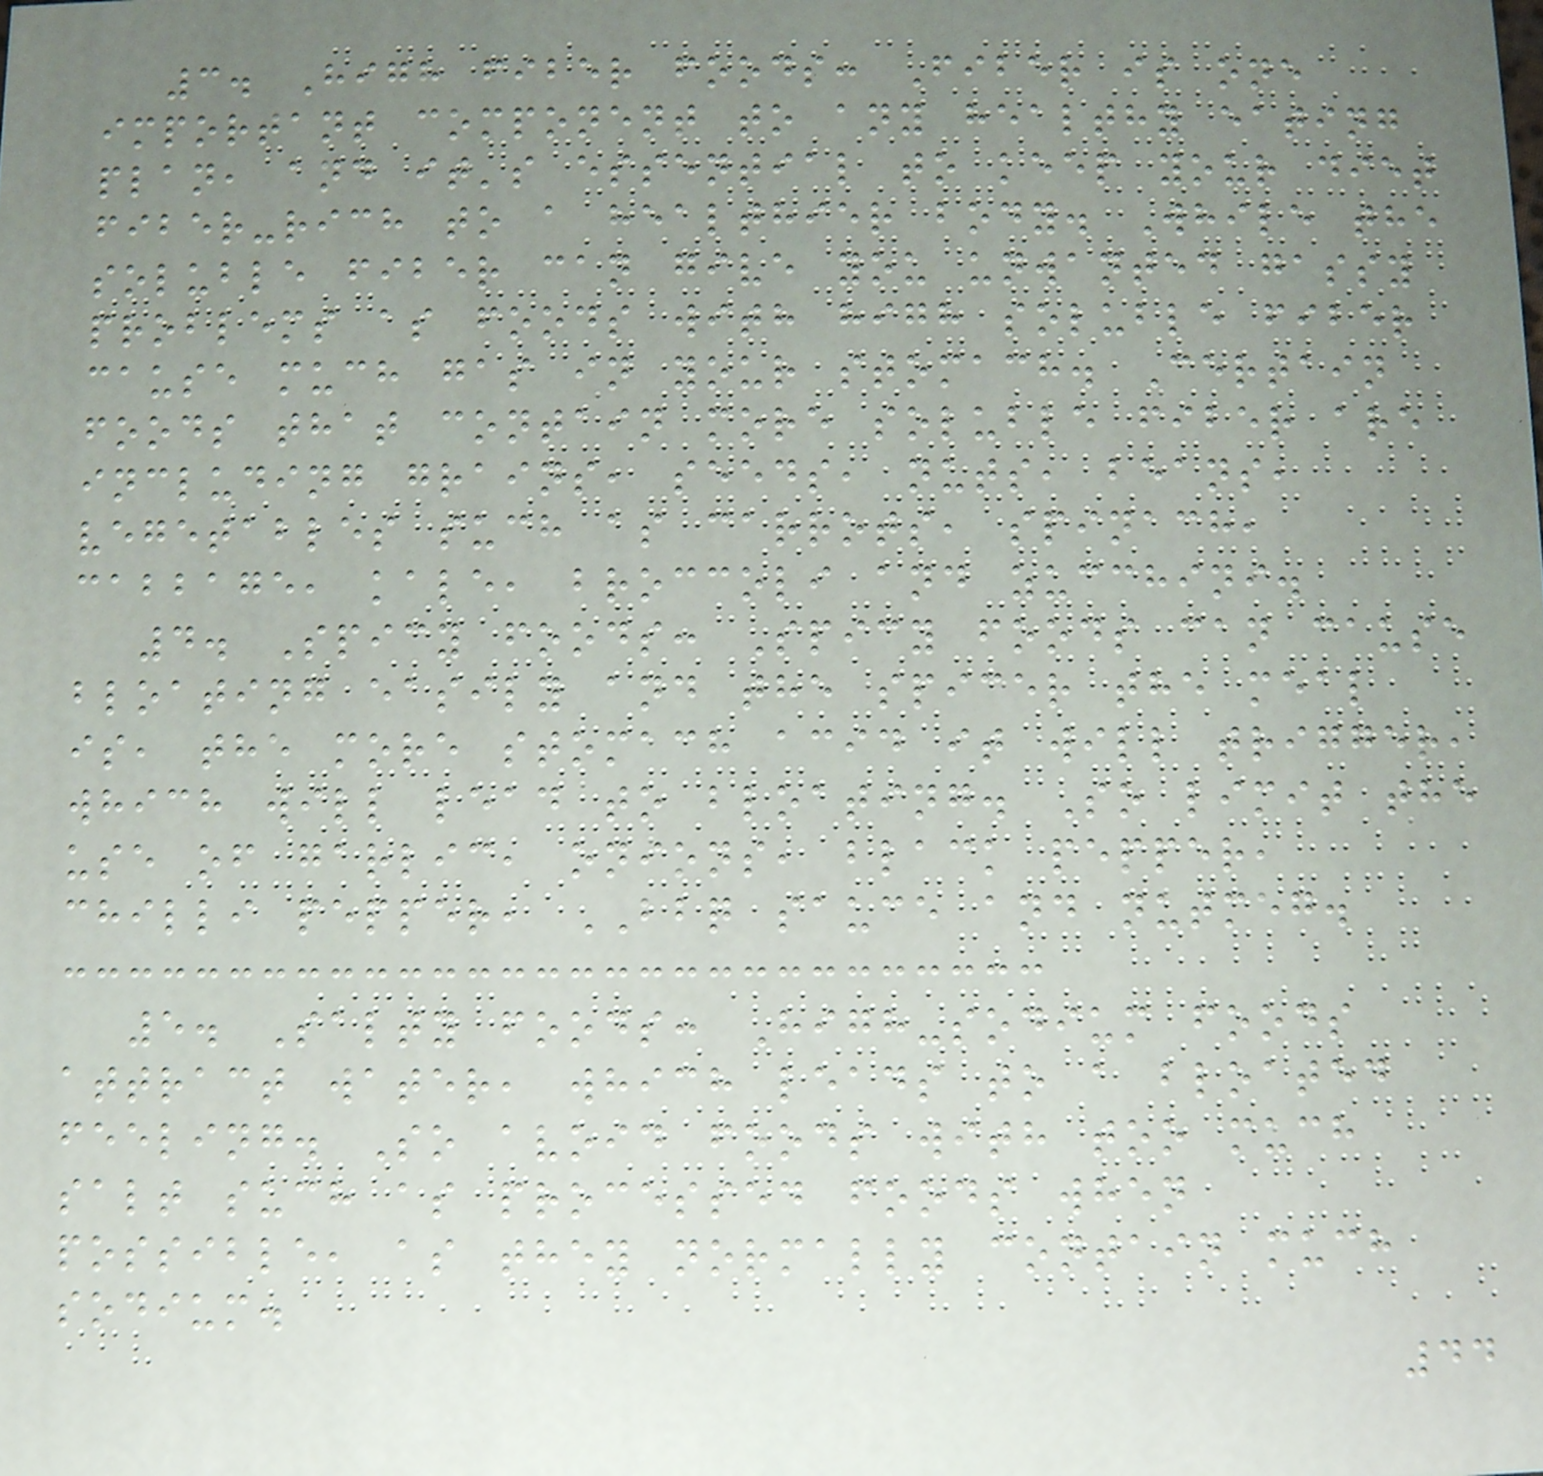3. High fiber foods: Fiber is one
important component to any healthy eating
plan, and it's essential to keep your diet
fiber-rich to a healthier body. While the
soluble fiber can give you unwanted gassy
problems as foods with high soluble fiber
cause much gas in your stomach. Certain
foods that contain more soluble fiber are
including grains, seeds, nuts, beans,
vegetables such as carrots, spinach,
cabbage, kale, broccoli and zucchini.
4. Spicy foods: Spicy foods can cause
bloating easily and the spicer the meal
is, the more stomach acid it will trigger,
which will lead to bloating. So limit the
use of garlic, onions, black pepper,
chilli pepper, BBQ sauce and nutmeg.
5. Salty foods: High-sodium foods
attract water, which leads to a bloated
feeling. So avoid foods with too much
salt such as processed foods when
possible, as they normally contain much
sodium.
44
